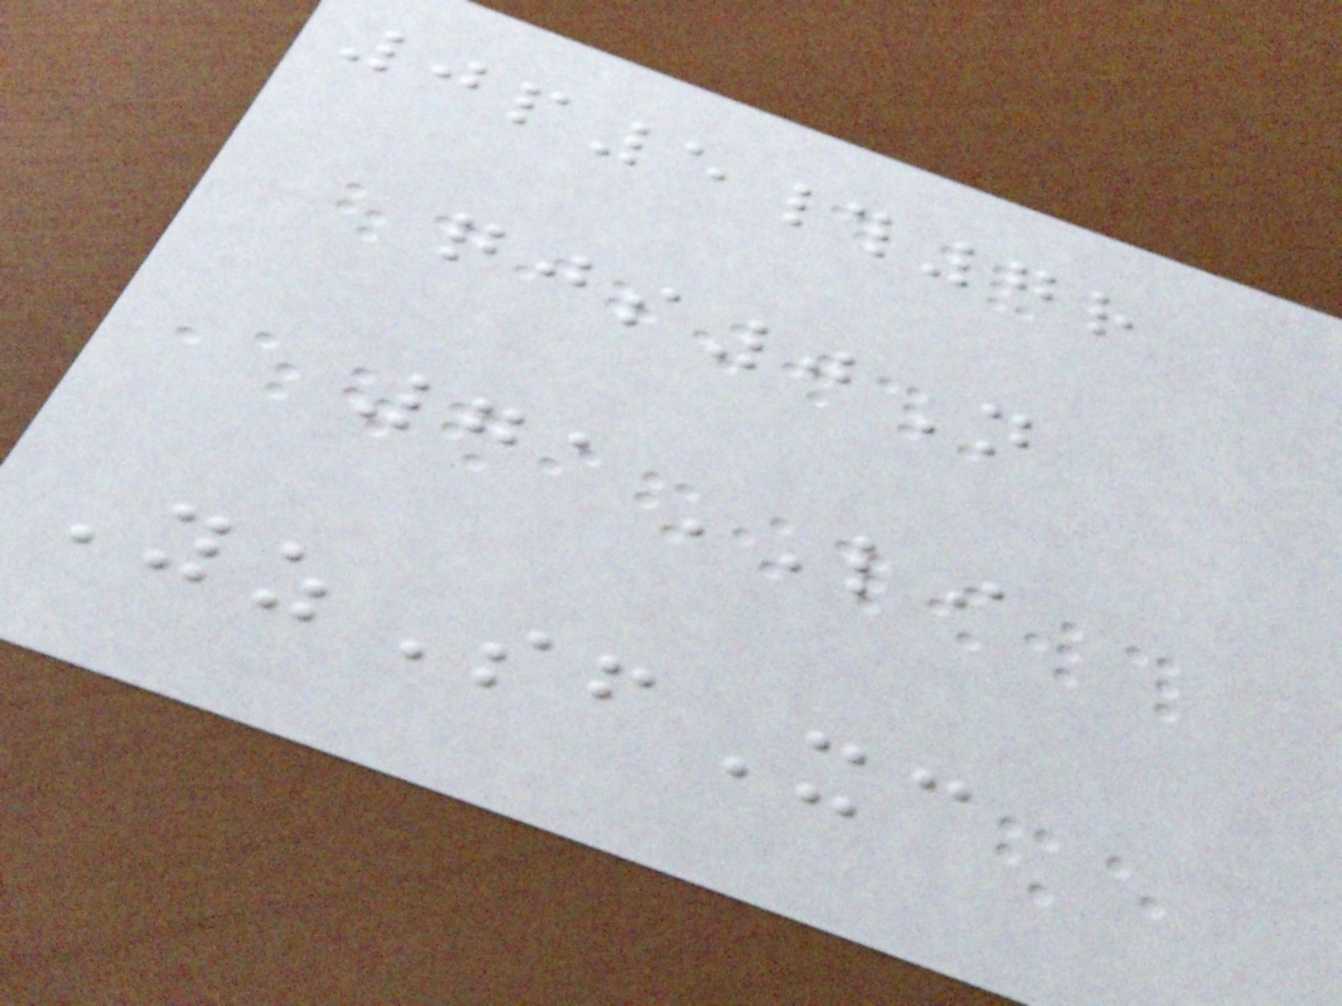0p5#7r
qjs0N
71LI
YzSfXc
